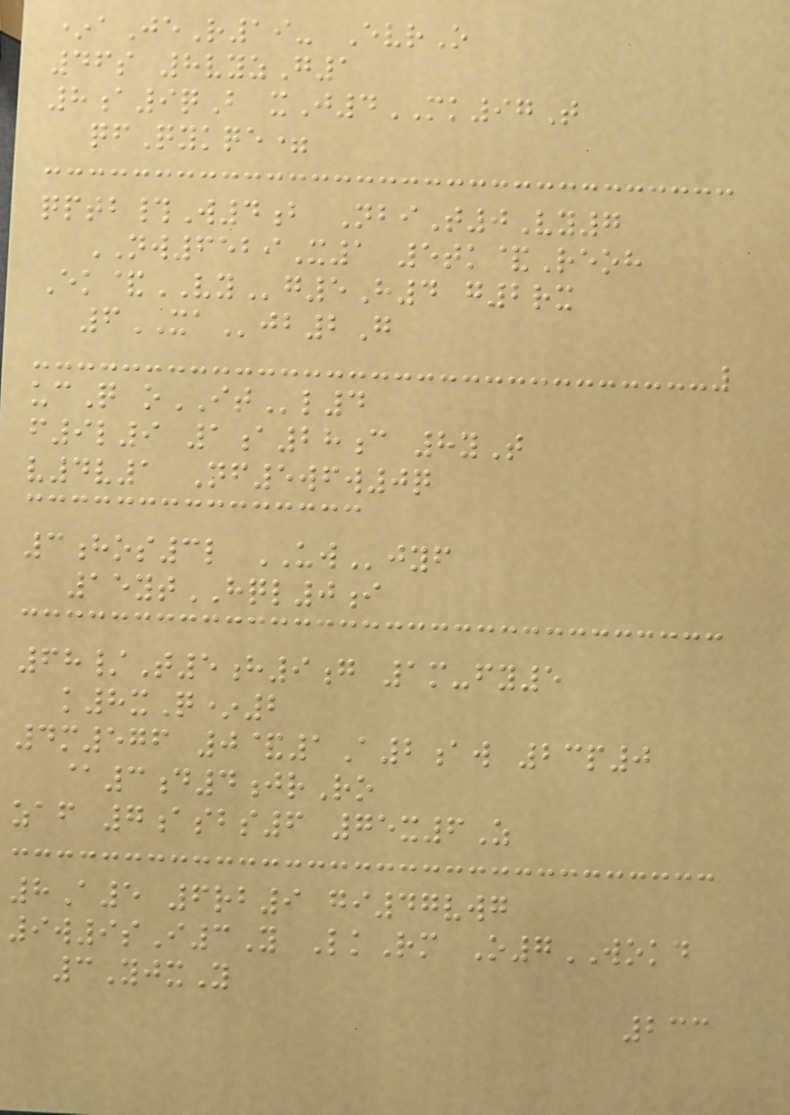*aJeR19- EvrO
46s 8vyzG1
8a9qB xJ4MK97T
qfQykqe=
qptb#W4b NbiT0Vy7
NW6529X1 5tk&Reoh
Ek&VYg5H4 g2rx
6XAjb2G
ucQ oITl4
f9l9 1a28c 8yT
v4v1 Nf5wfw0q
3hos3l UWjyf
15ytHQL0i
68/T5h9g 1m-fy5
k8xQ*2
4m576 0&1A2aw 23p0
@3d4jrRo
zaf 7asbs6 75x6Z
8A5 6rb9 gi47vwg
9w9sI3Y LkRm O7WOKD
3YjxY
233
